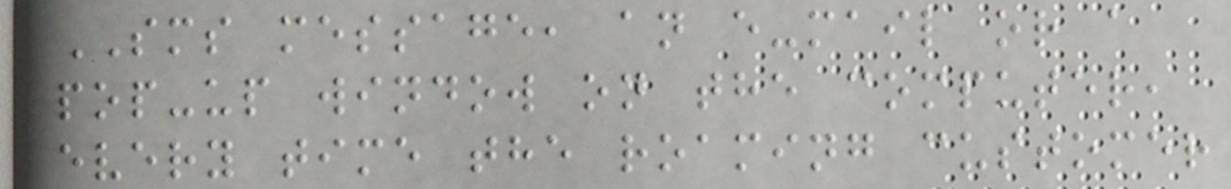SMS message, an e-mail or a
pop-up window on the computer,
every time the roaming customer
